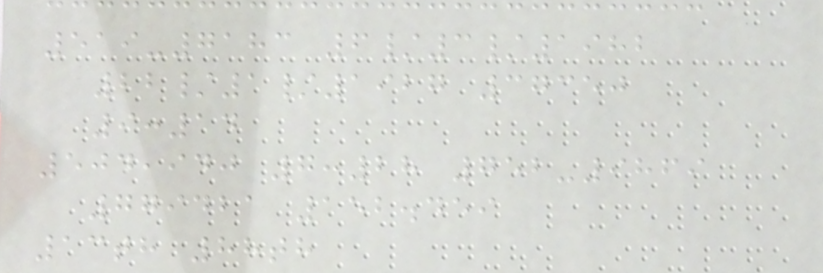519-7183 6/3/1982
22/1/1927 37350
9:14
504,940 7:28 752-9869
779421 152.459
13th 88th
